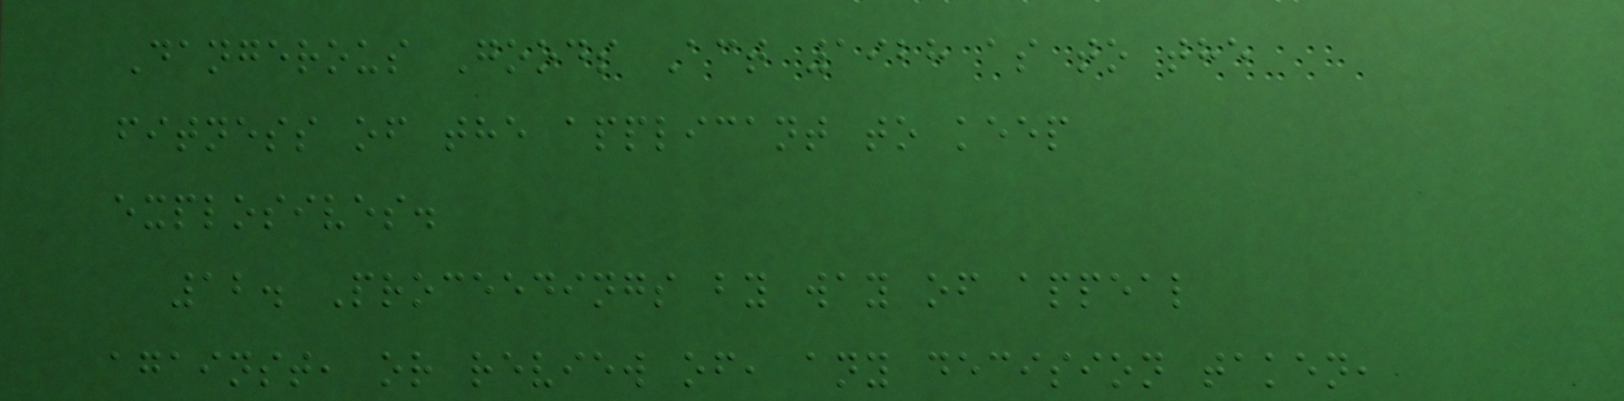Dangerous Goods Act 1928 as to the
fitness of the applicant to keep
explosives.
12. Proceedings by way of appeal
against, or review of, any decision taken,
